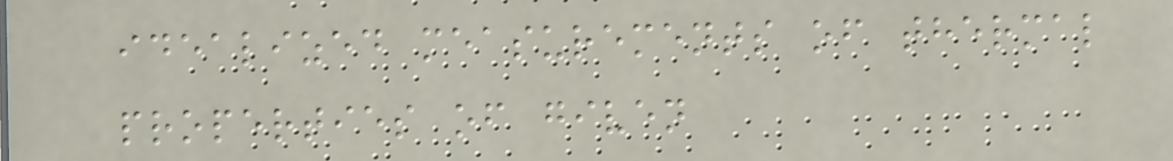idealized measurements of thermal
properties of given
